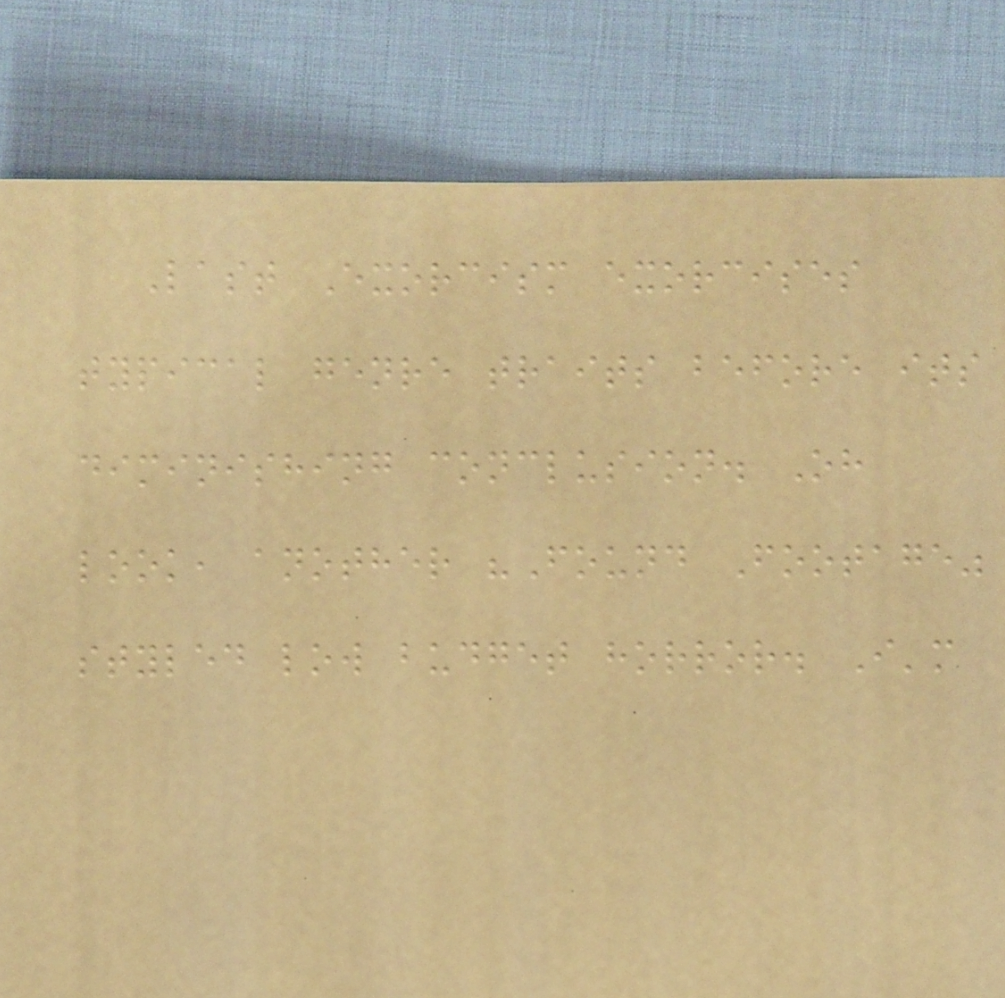Last Exorcism exorcises
typical genre traits before its
diminishing conclusion. Oh
look, another "Found Footage"
styled low budget horror. I'm
